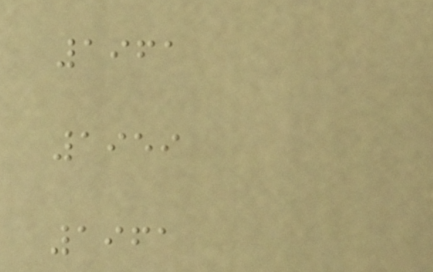1961
1959
1961
